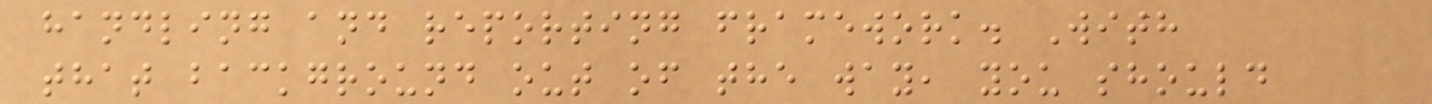handling and reporting framework. With
that background out of the way, you should
